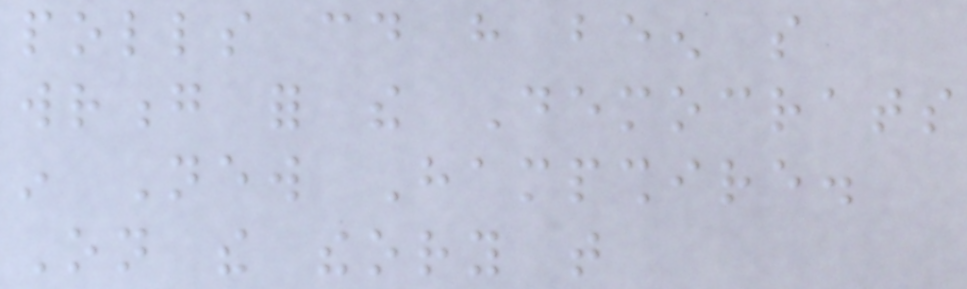polls could have been so
wrong for the Democrats
in New Hampshire.
On the theory that
